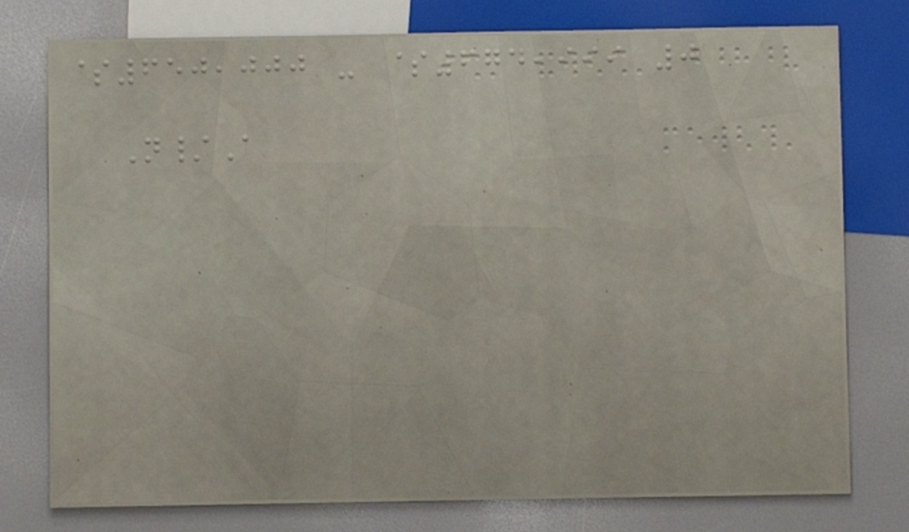$650,000 - $674,999 0
N/A
